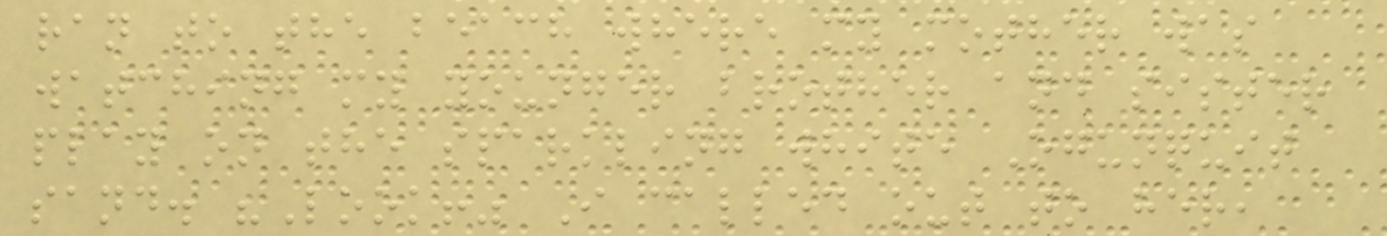ran to the beach where my mother was
watching my younger brother and sister
play on the sparkling white Ogunquit
sand. "Look!" I called out to her,
